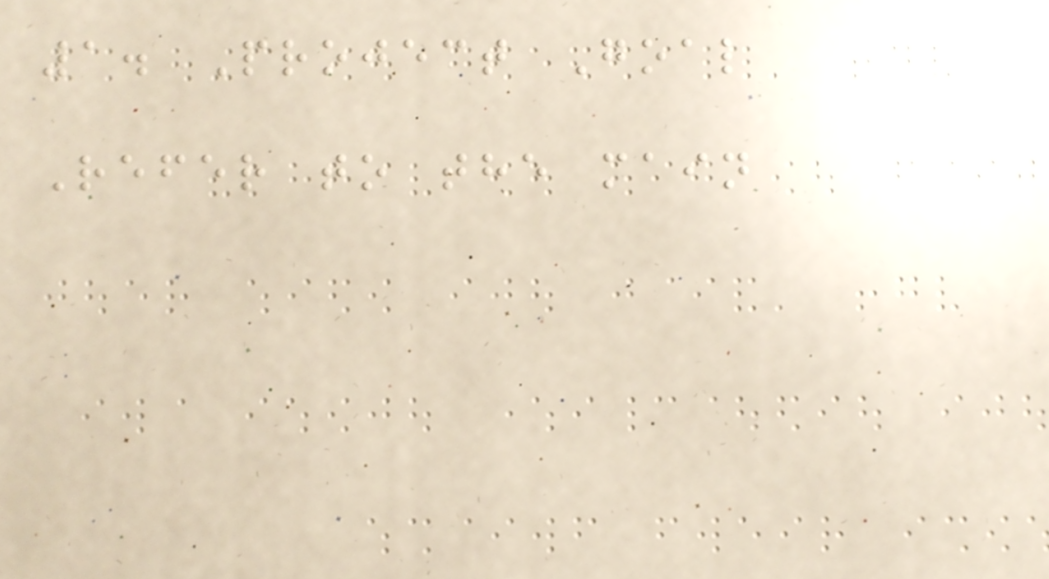1. Project Goal
Refer to the main
